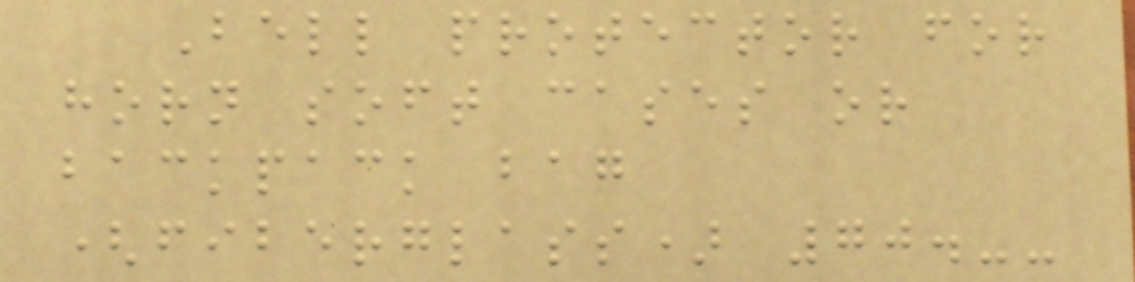Bell protector for
horn soft cases or
backpack bag
(fiberglass) 70.--
